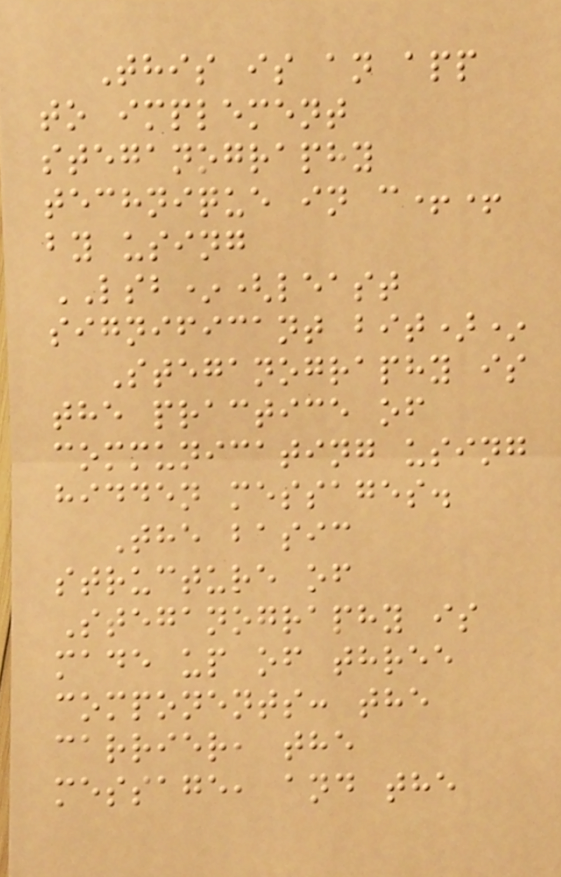This is an app
to implement
steganography
technique in c++
by using
LSB*(least
significant bit)*
Steganography is
the practice of
communicating using
hidden messages.
The basic
structure of
Steganography is
made up of three
components: the
carrier, the
message, and the
